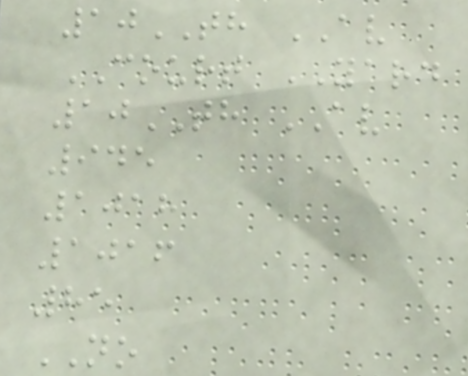10TH AV
COURT YARD
10TH AV
945
1018
1016
85
NO
